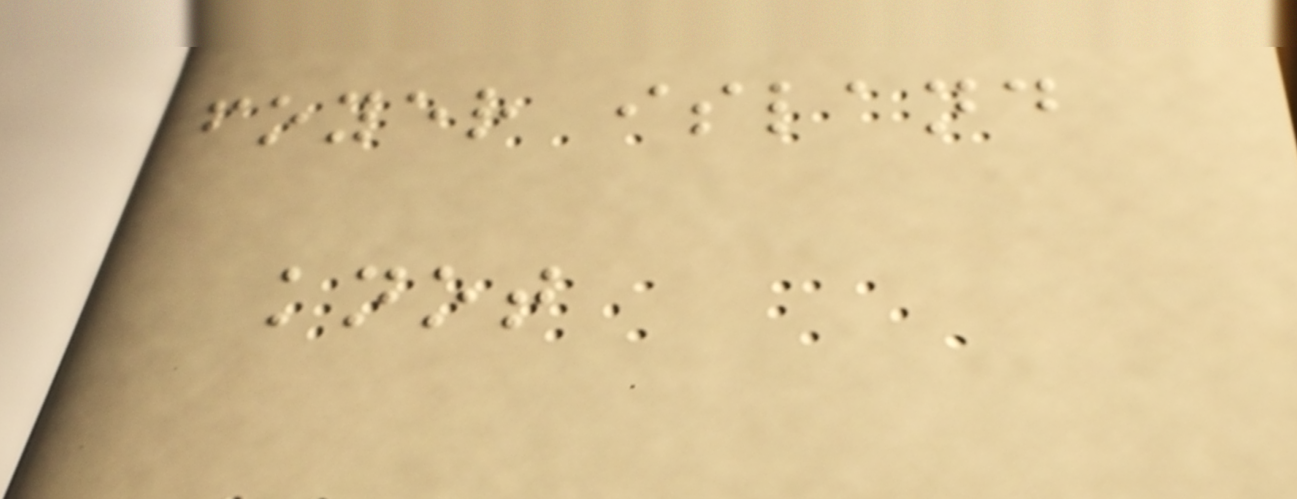foyer island
knot
